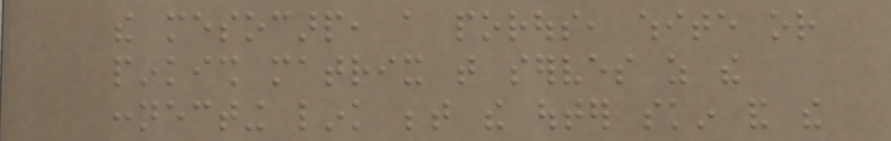the mesocarp, a porous, white or
pinkish matrix that serves as the
connecting link between the outer skin and the
